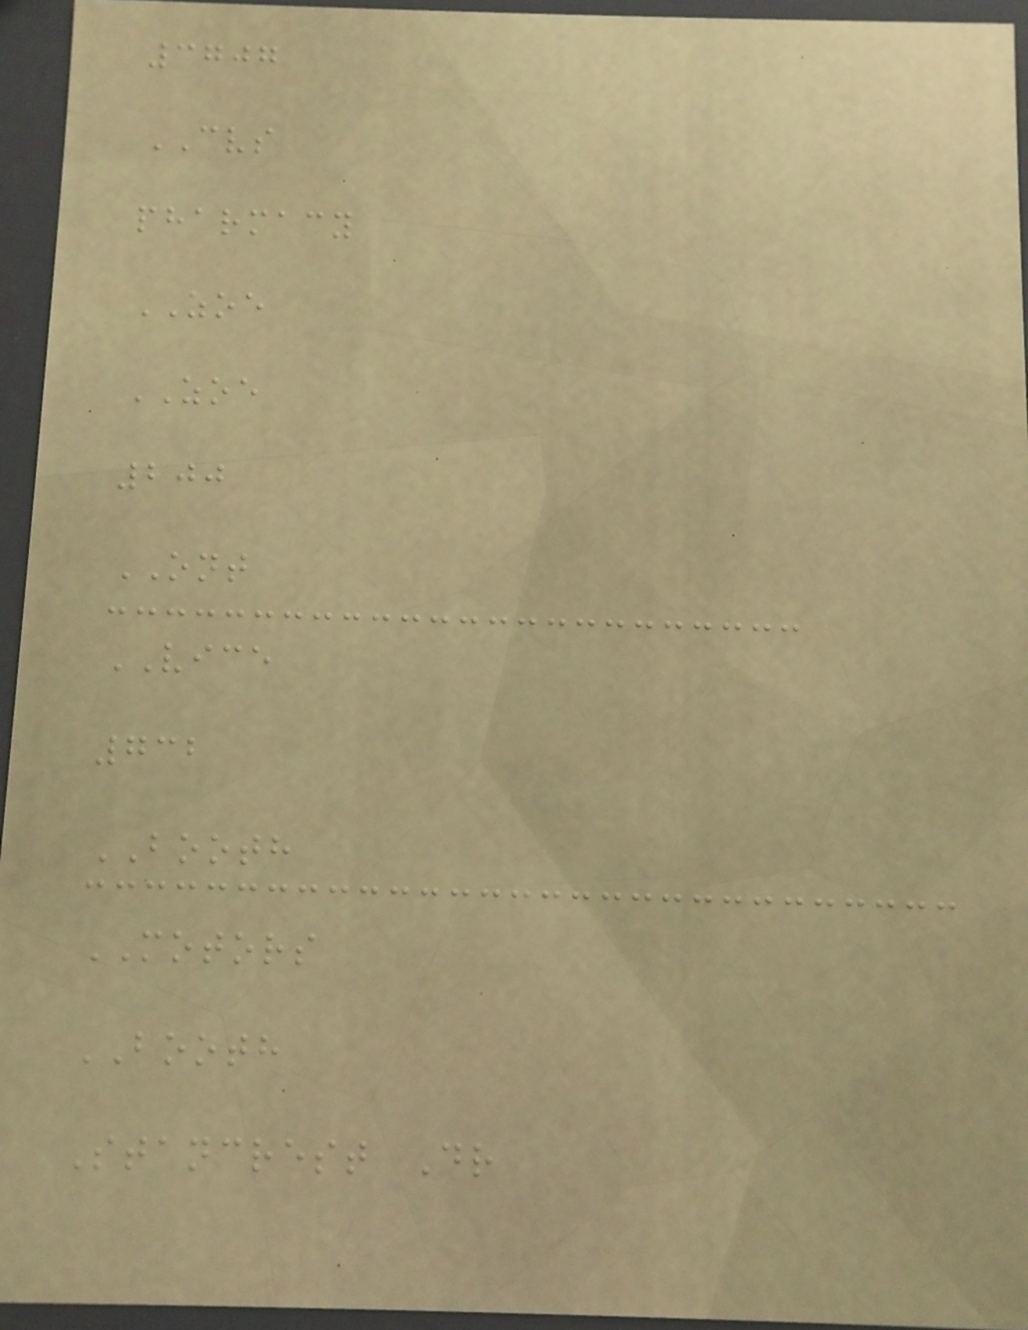3707
CVS
pharmacy
ZOE
ZOE
200
ONT
VICE
732
BOOTH
MOTORS
BOOTH
Stancrest Dr
